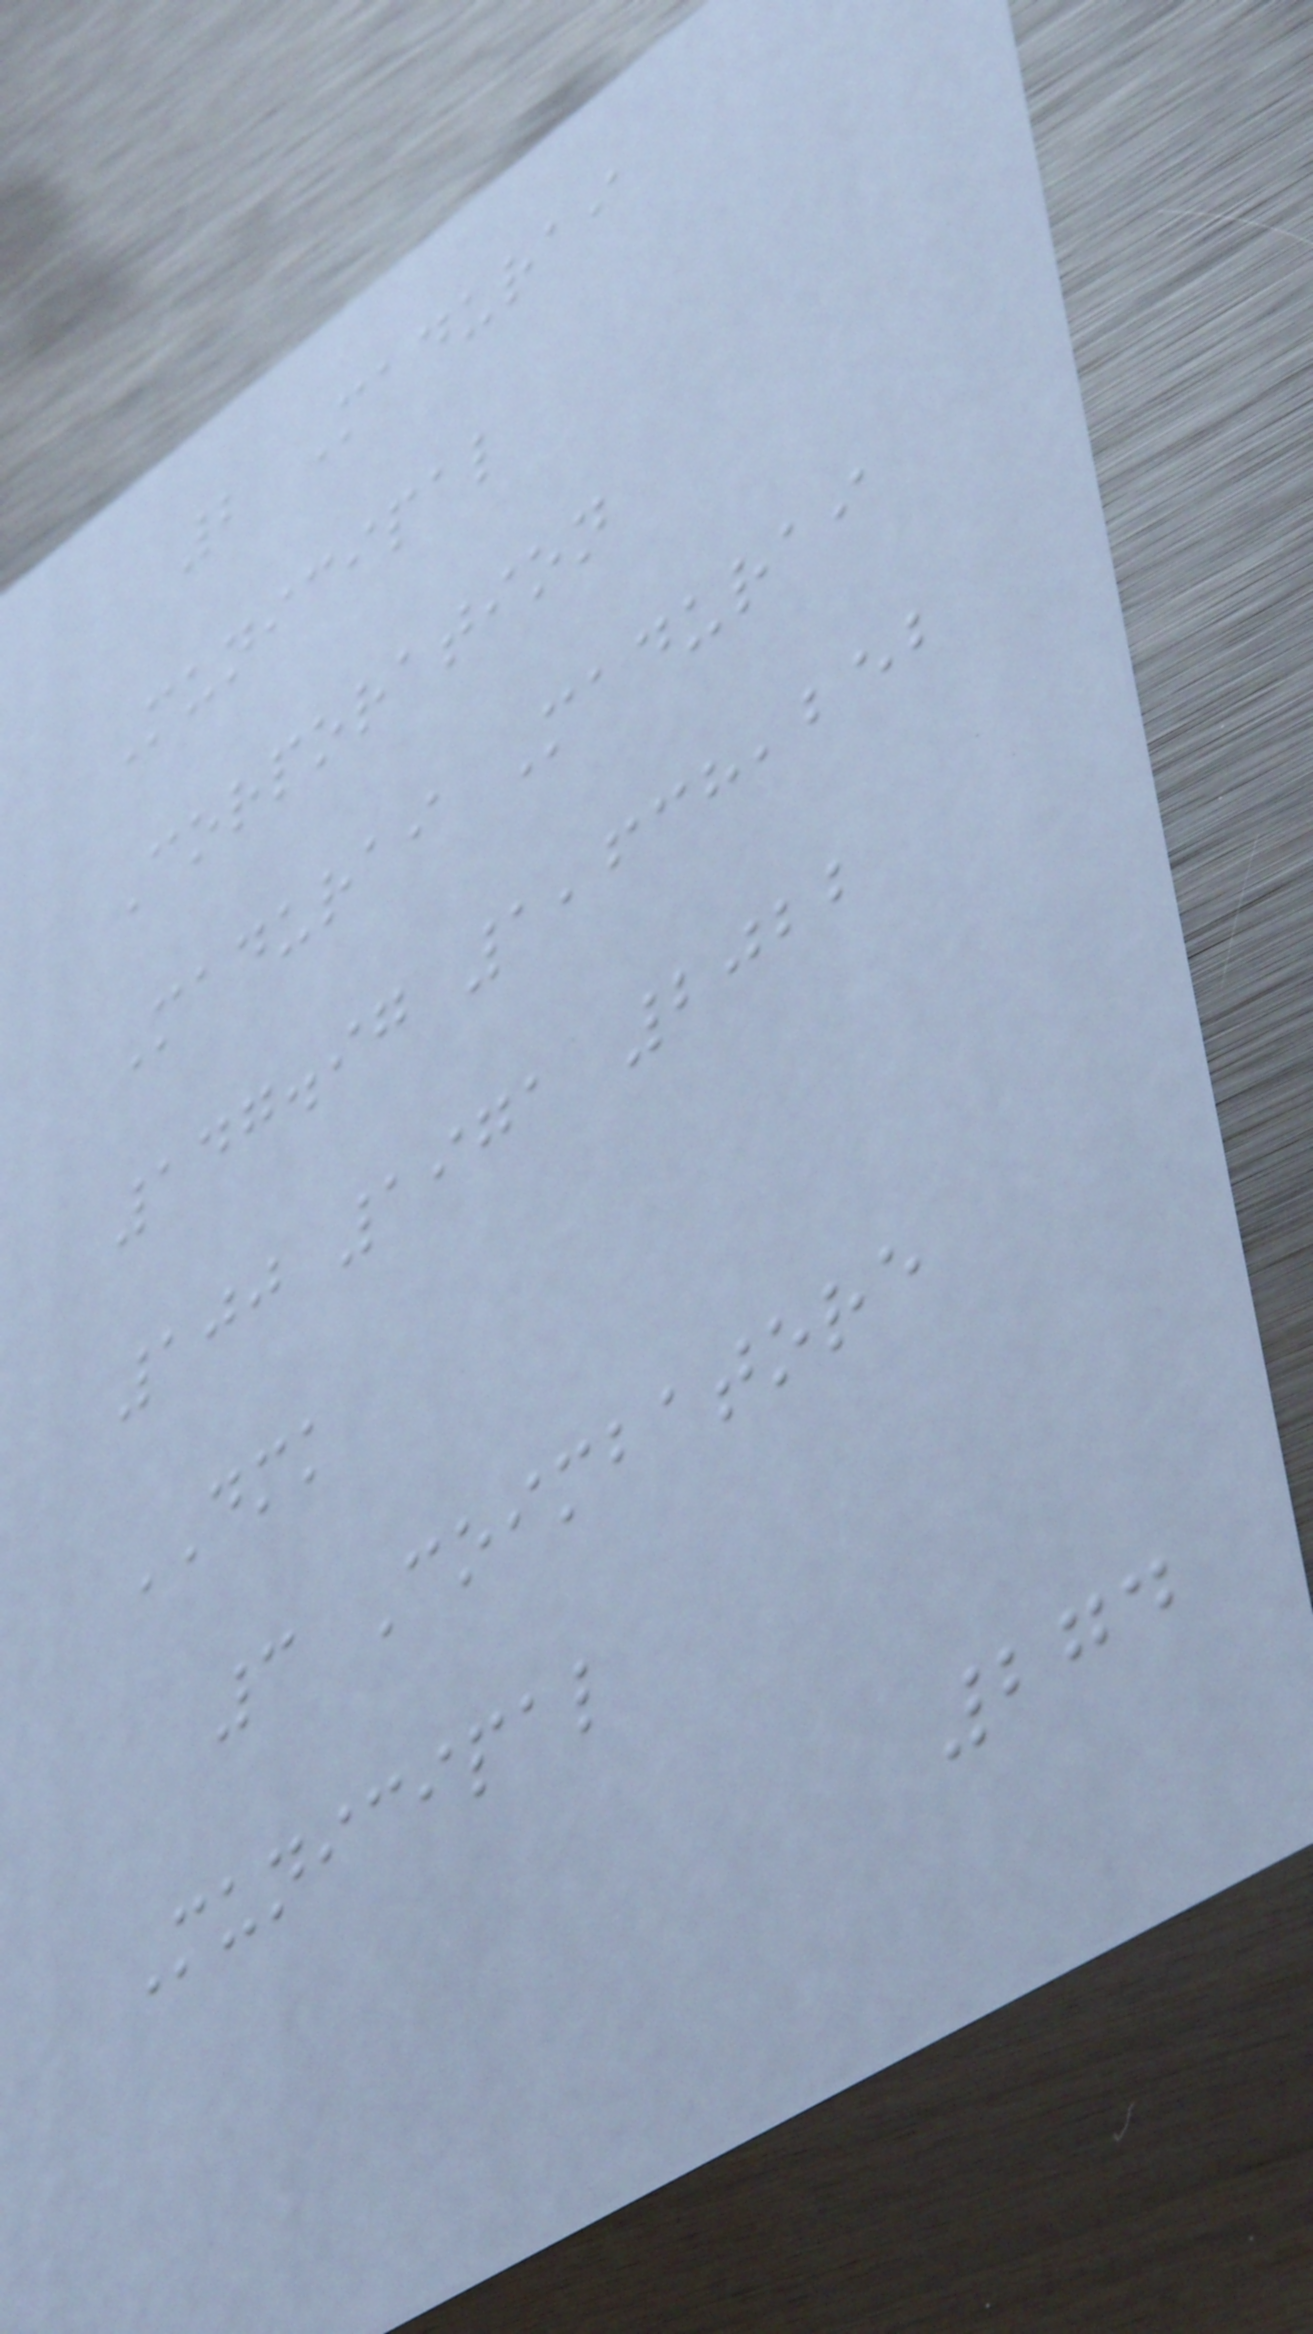2 Madurai
Municipal
Corporation
Madurai Madurai
147.97 1,638,252
100 1971 2022
DMK
3 Coimbatore
Municipal
274
